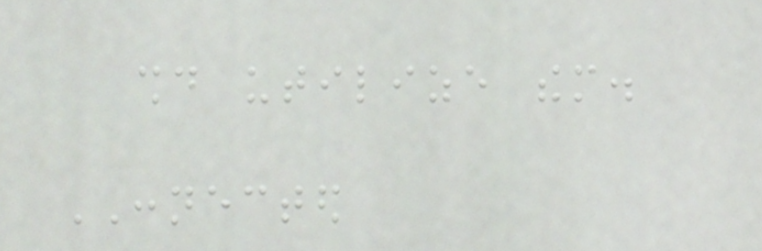should utilize them.
CONNECTED
